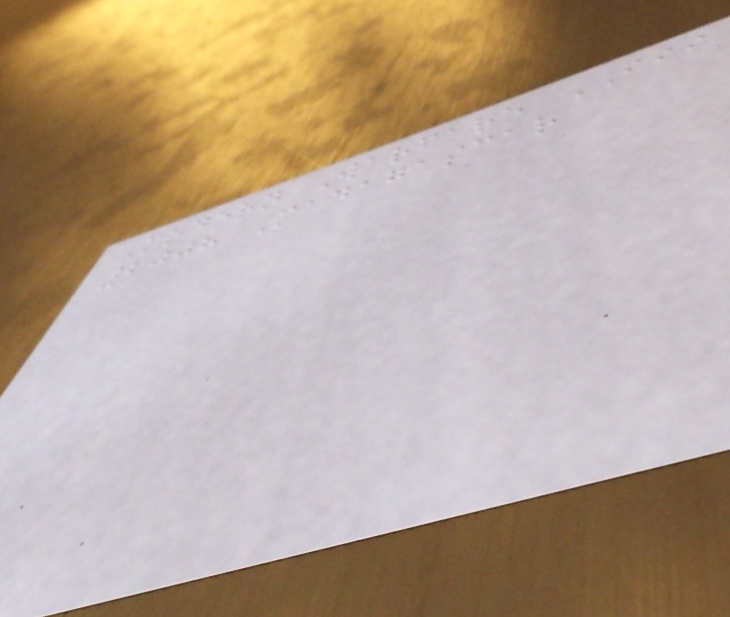Modern Warfare III
2008 Madagascar
